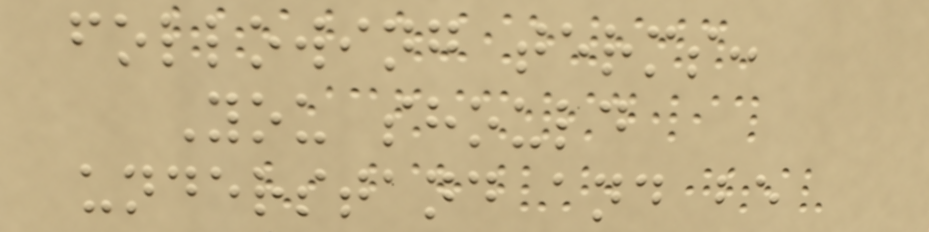following terms:
You should
understand and be
